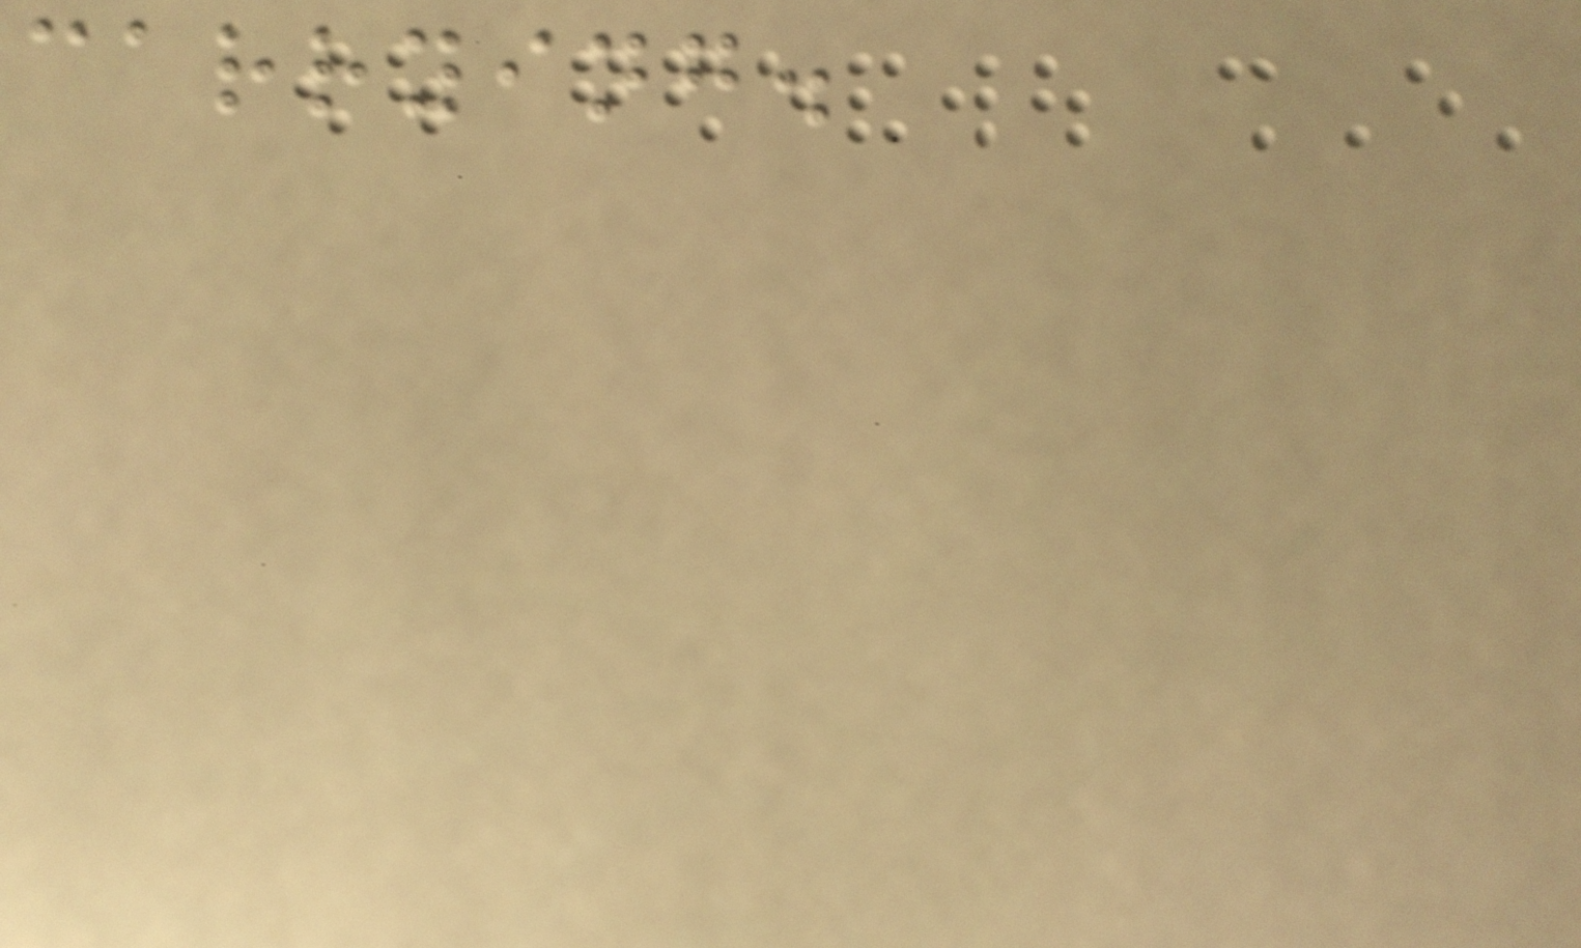carrying.
